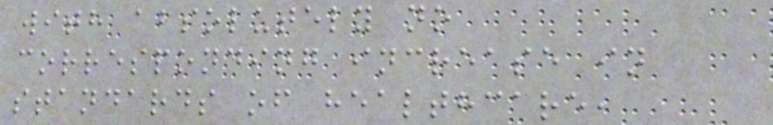with absolutely no
corresponding increase in
standards of healthcare,
